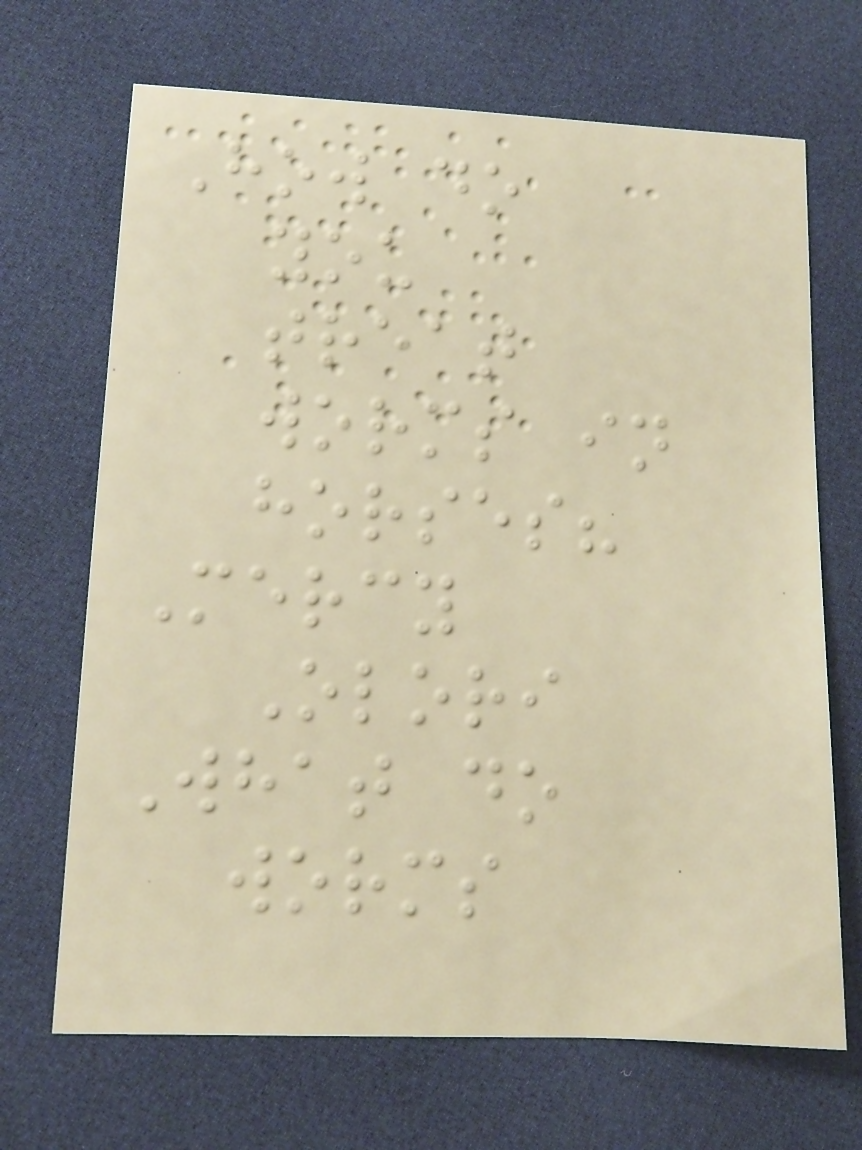How do
you
treat
worms in
horses?
Mercy
Olori
What do
worms
